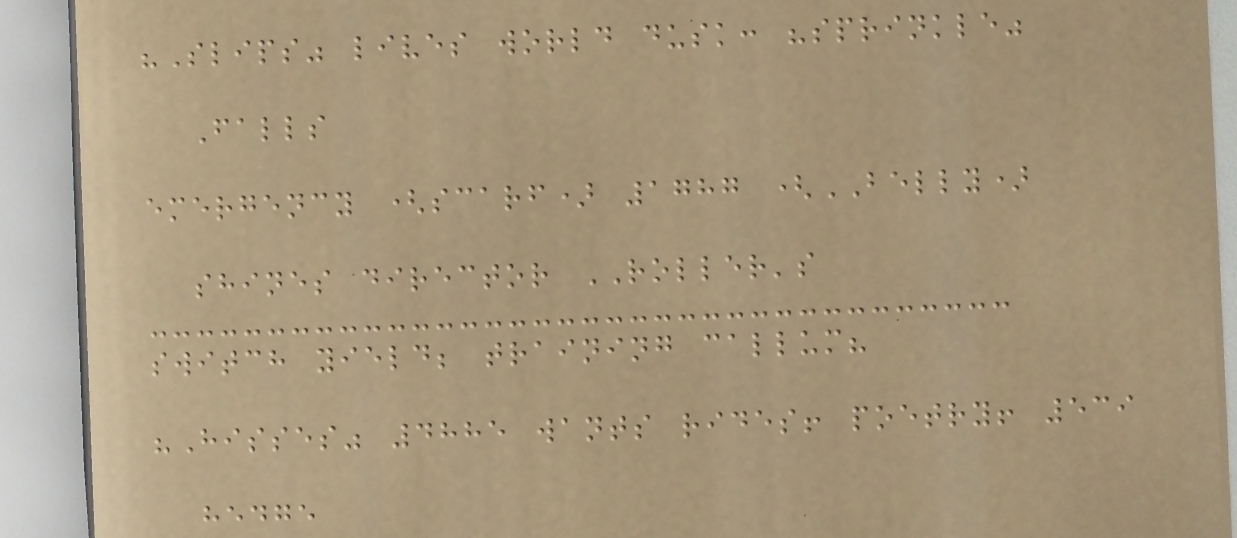"Slips" lives world dusk: "sprinkle"
Falls
emergency (scarf) 1787 (BELLY)
shines director ROLLER's
switch yield; training callum?
"Hisses" 4885 wants rides! poetry! 539
hedge
